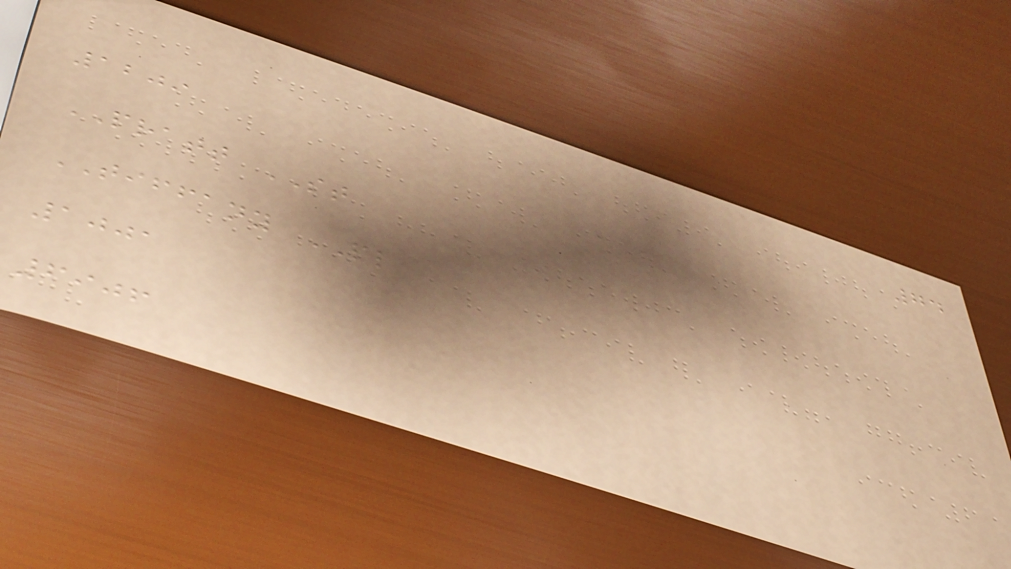74
1209
PRATT ST
TIFFANY PL
1001
6906
